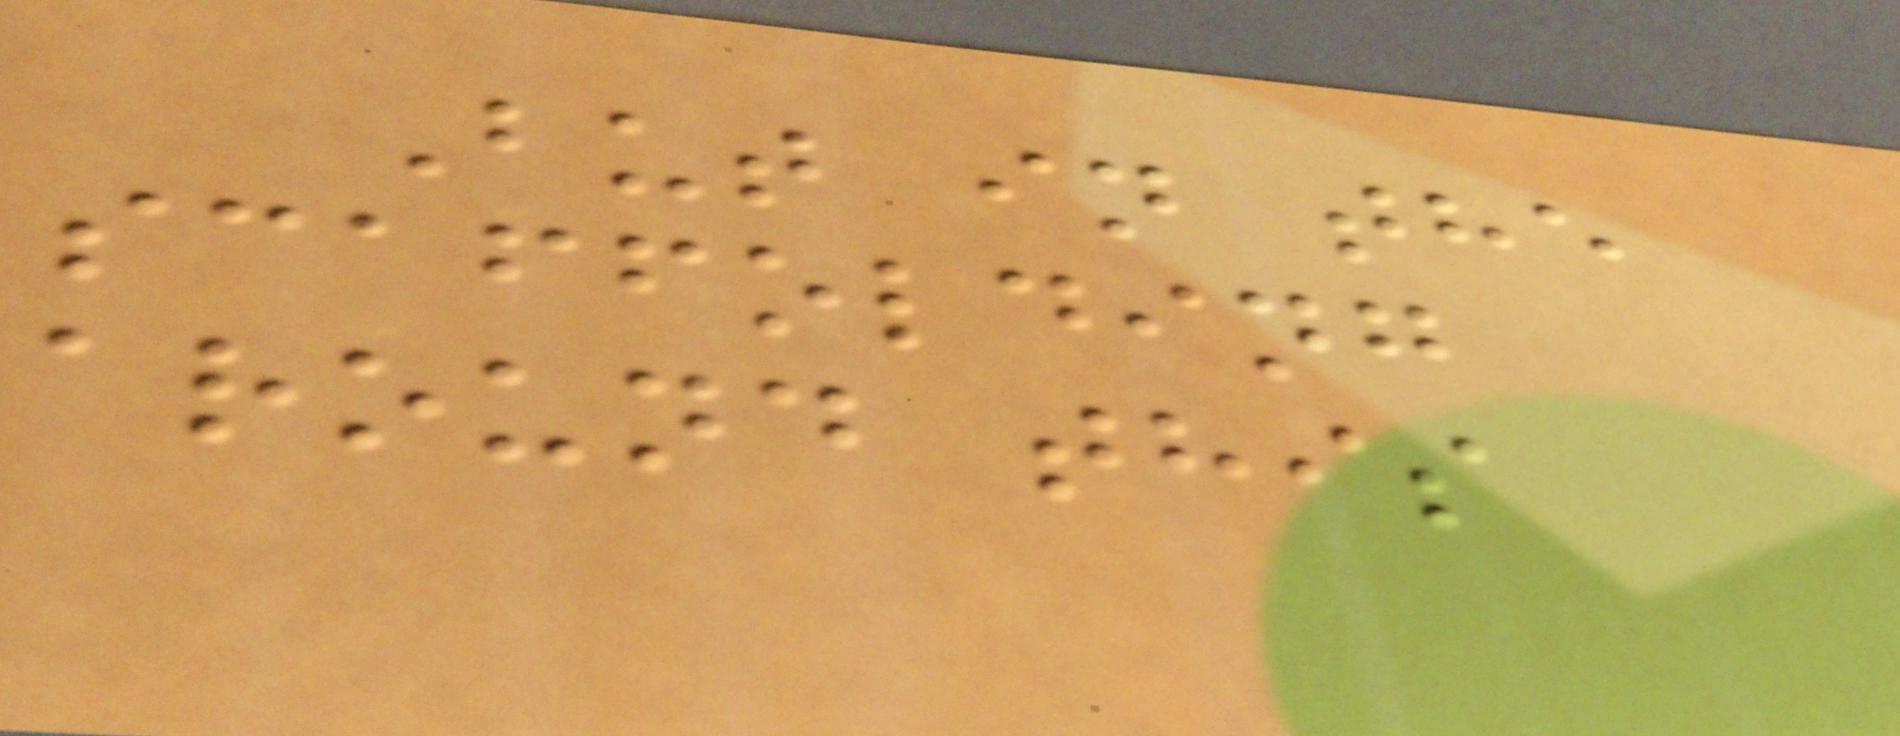But in the
scaffolding
around this
